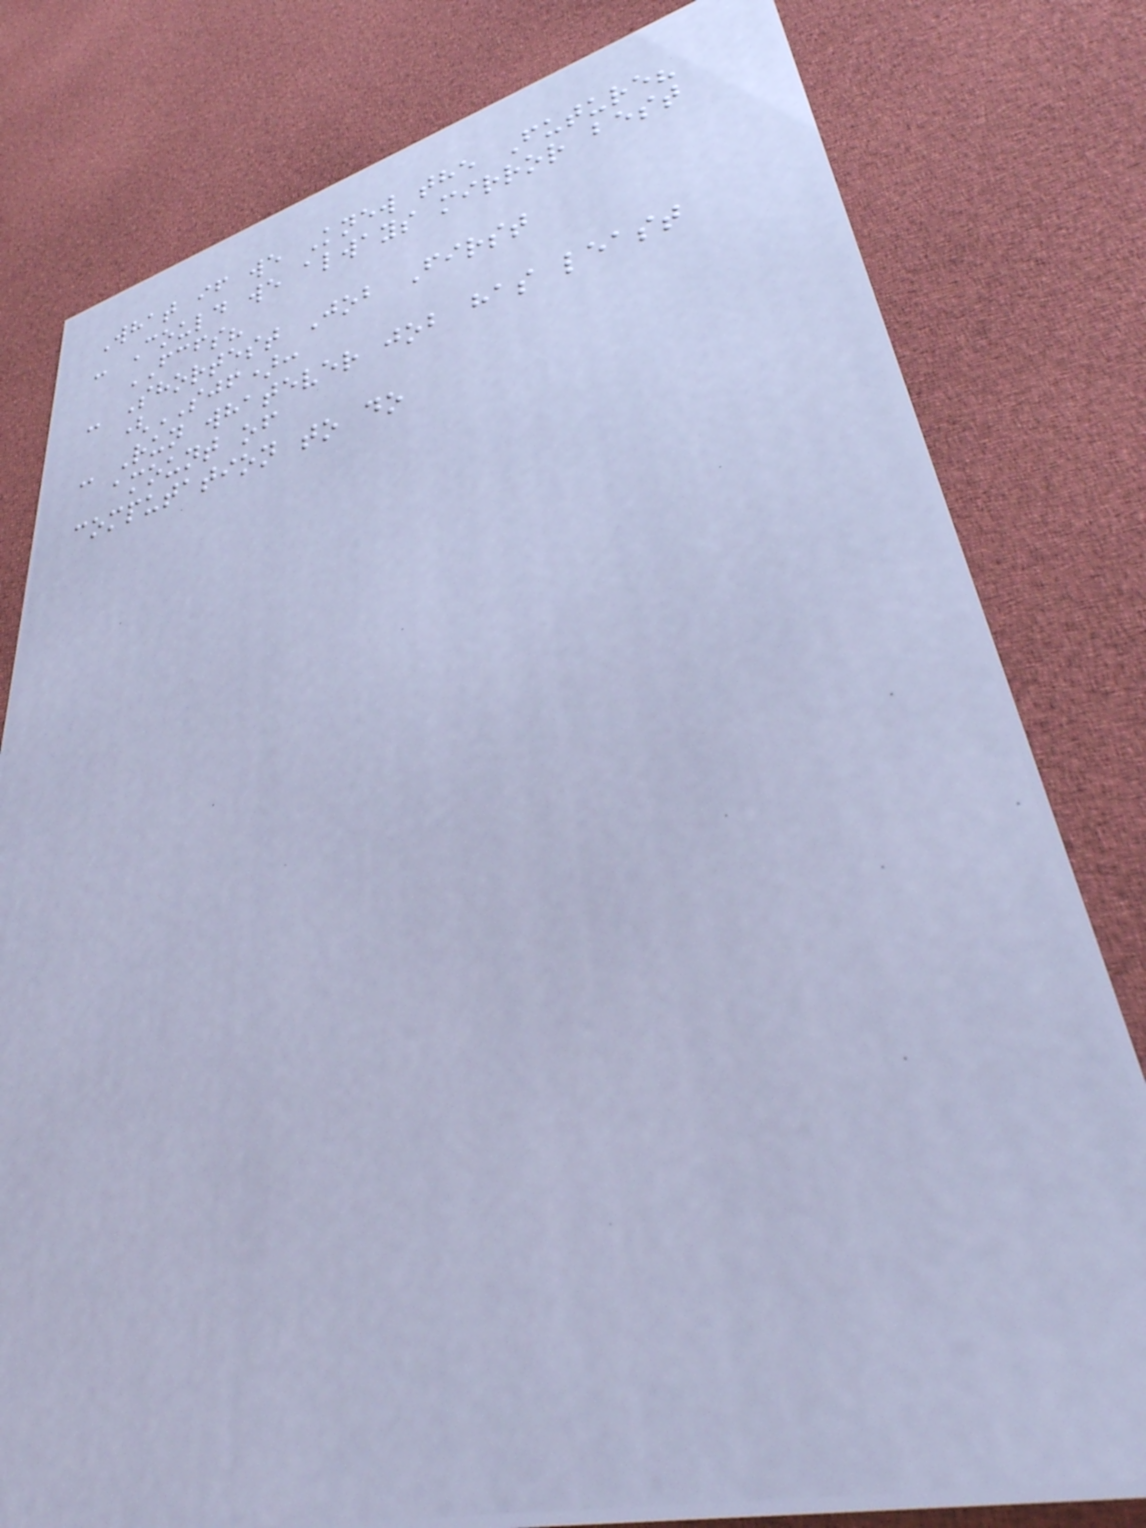What if we Knew the Future?
- Could we always mirror best
FCFS?
- Shortest Job First
(SJF):
- Run whatever job has least
amount of
computation to do
